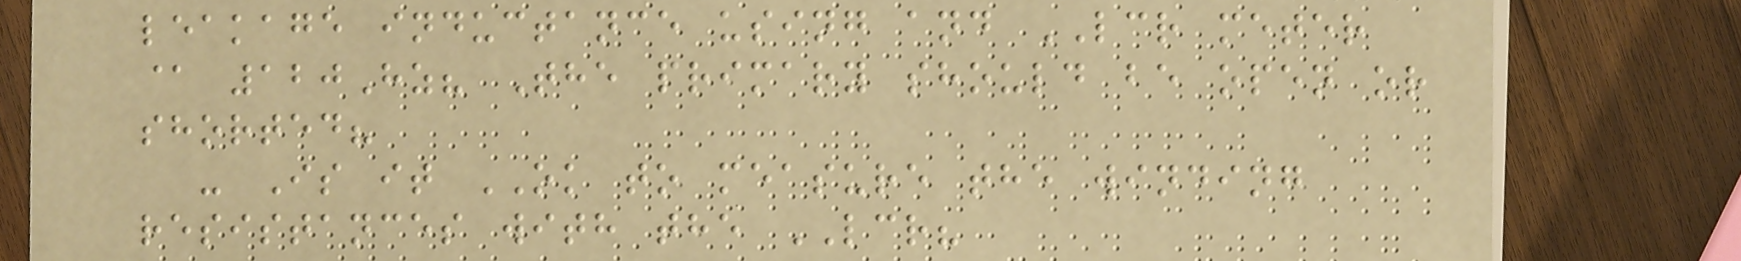leakage inductance using and LCR meter
@ 120Hz? The primary should be open or
shorted?
- Is it OK to measure the winding
resistances with the LCR?
